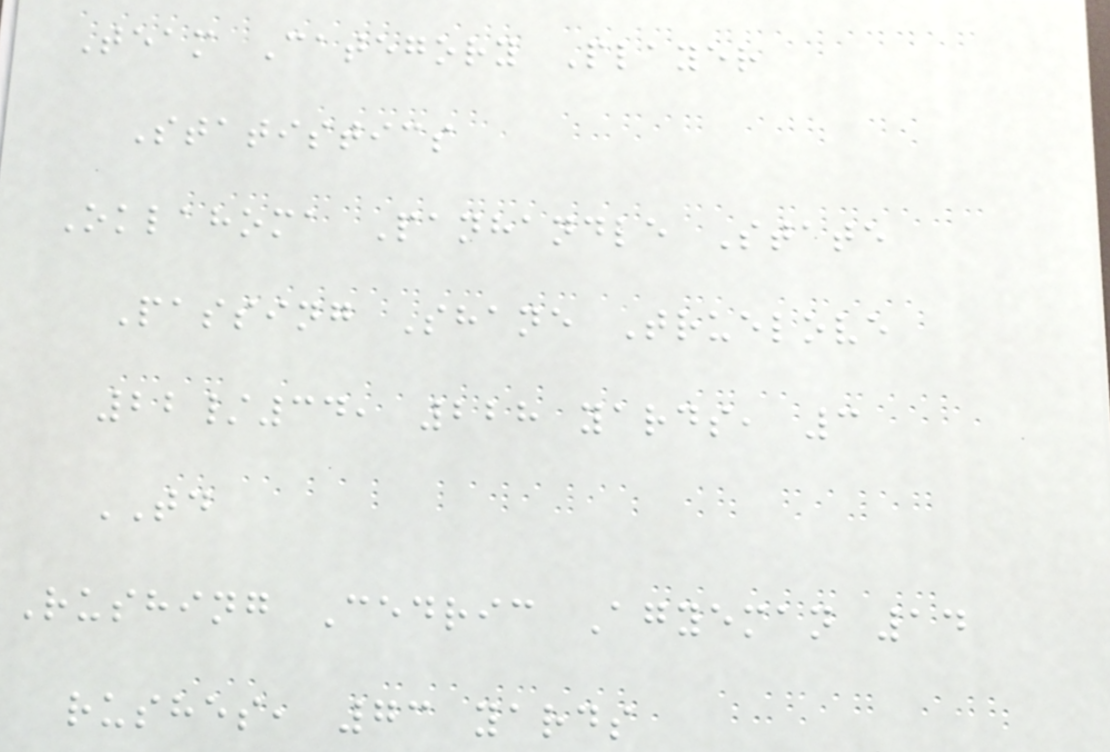Team Category Player
Statistics
Oklahoma Panhandle State
Passing Shane Truelove
22/34, 228 yards, 3
TD
Rushing Cedric Agyeman 14
rushes, 73 yards
